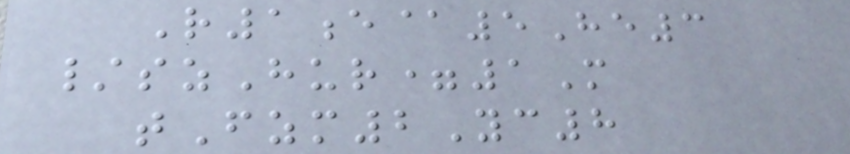R1e@5He3
/szHur=1M
tFzm2Yc8
